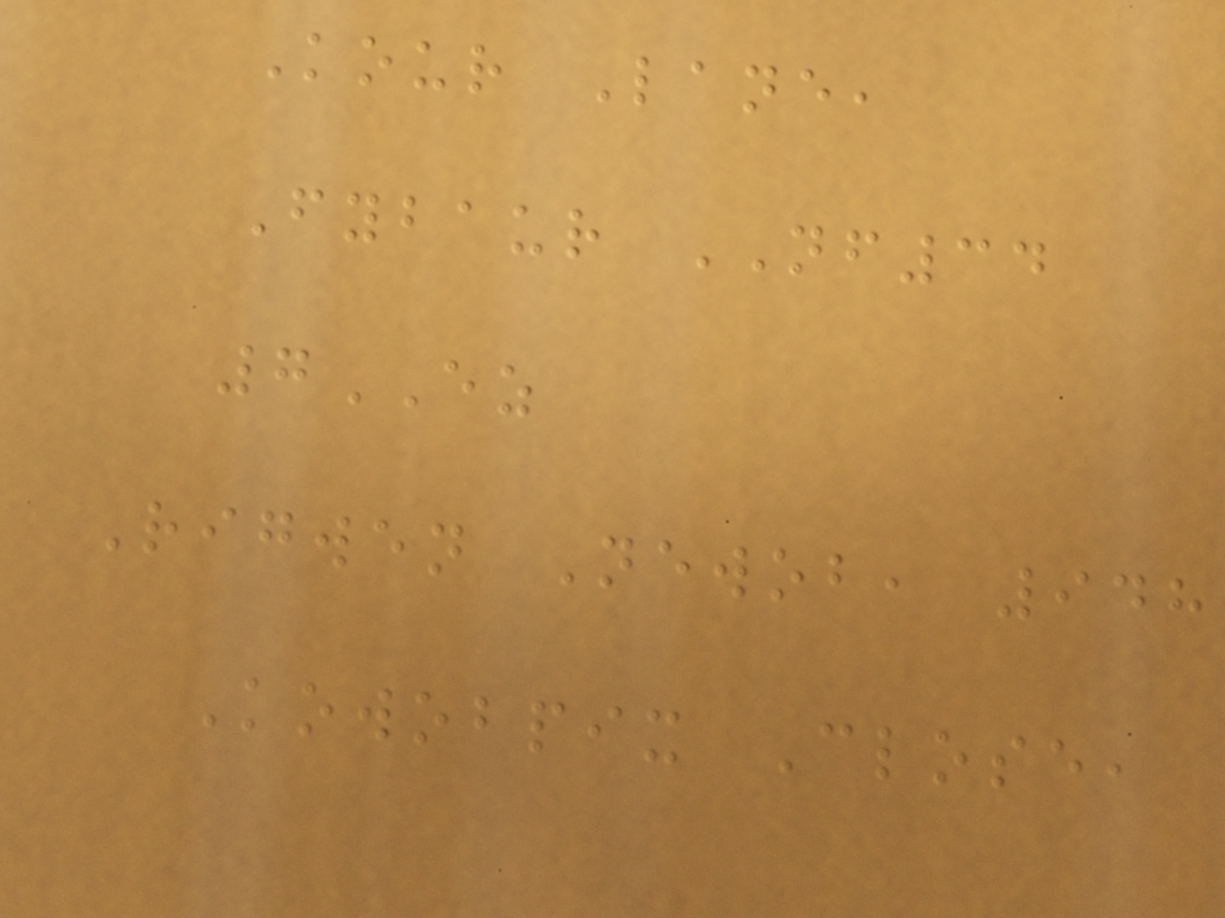Kour Lane,
Fybaur NF34
7EZ
Rigwen Newob, 948
Kowobpix Close,
